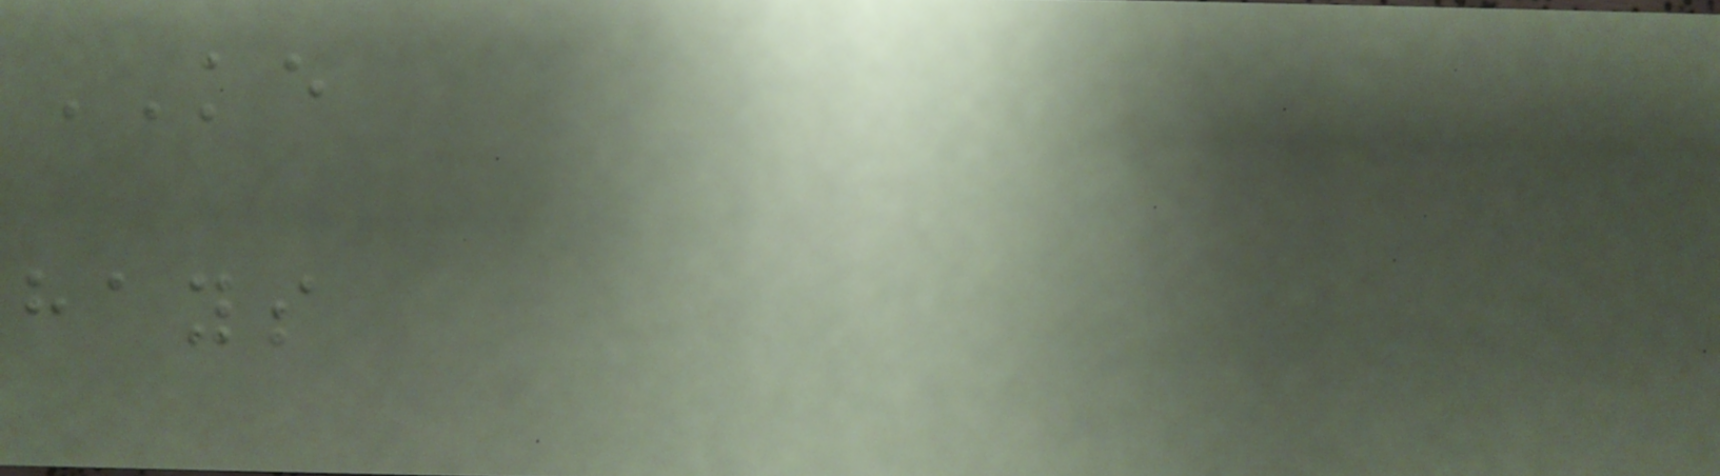KE
hays
